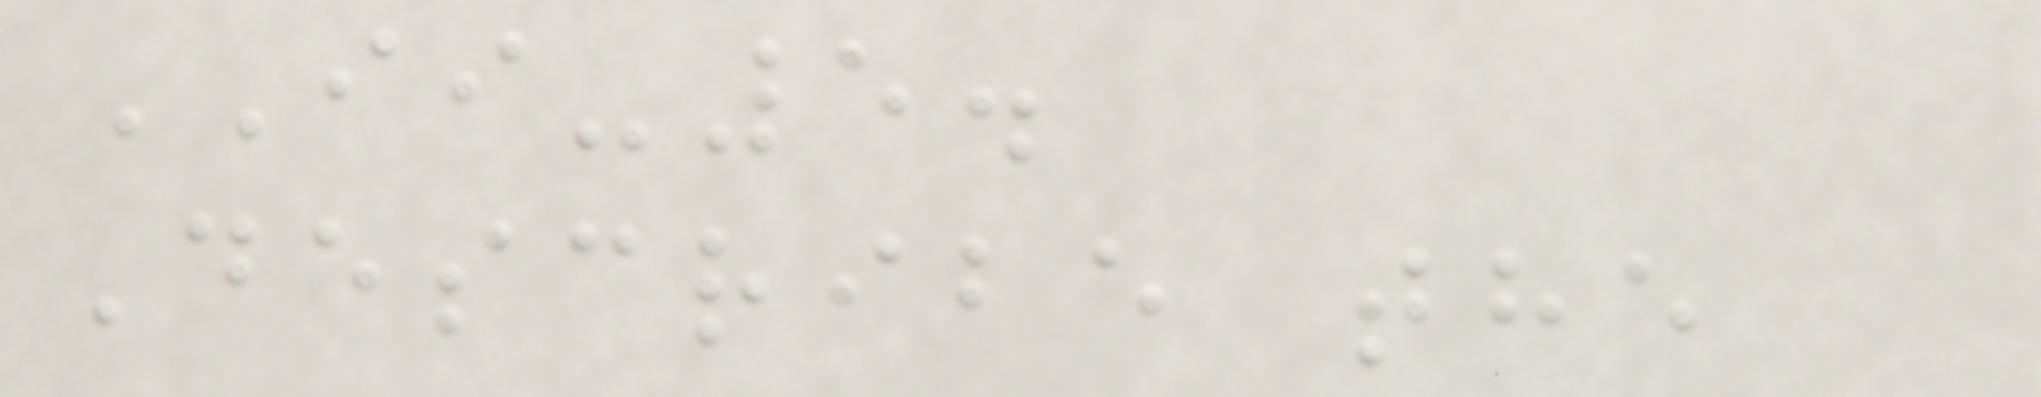II-5.
Describe the
